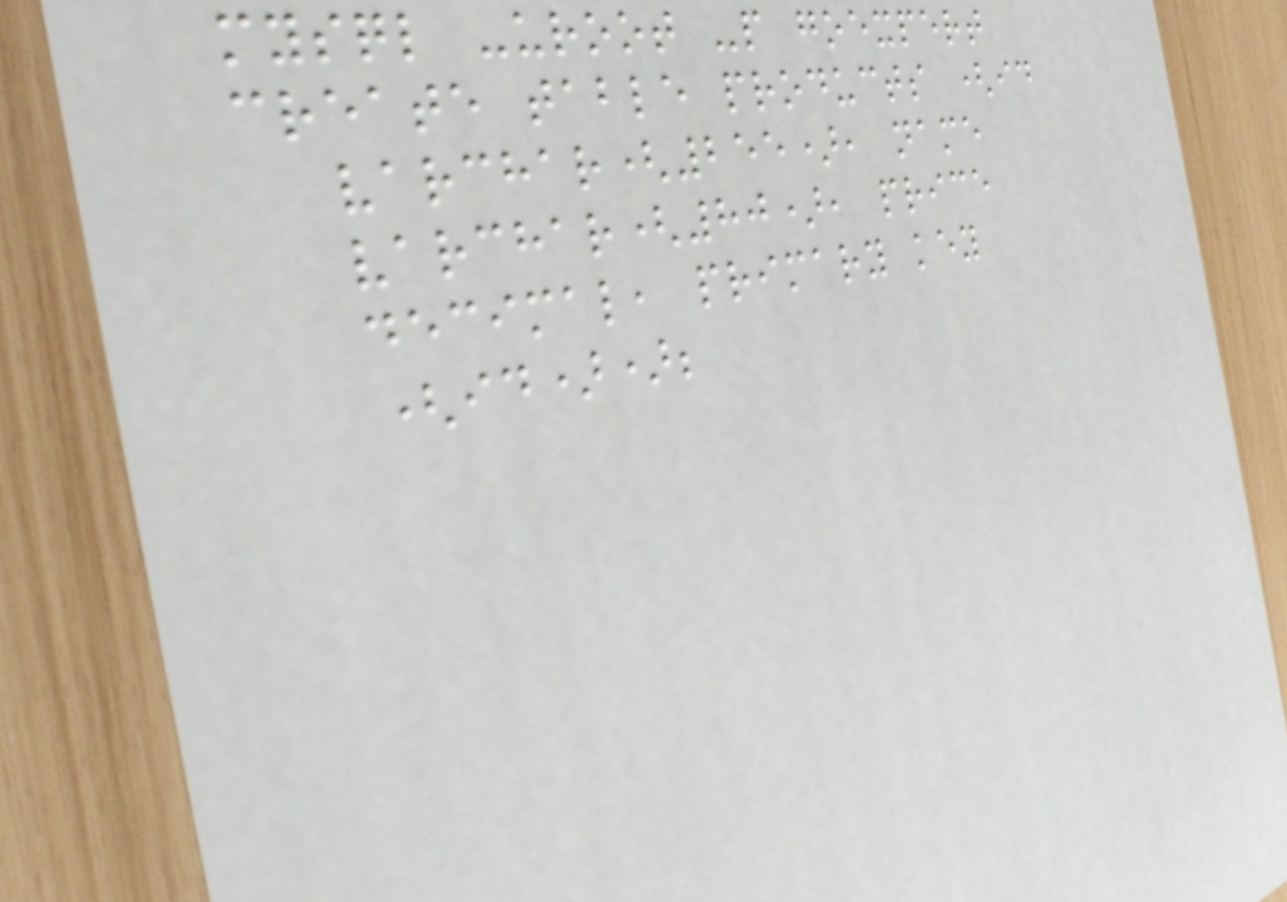mysql -uroot -p goexpert
create table products (id
varchar(255), name
varchar(80), price
decimal, primary key
(id));
